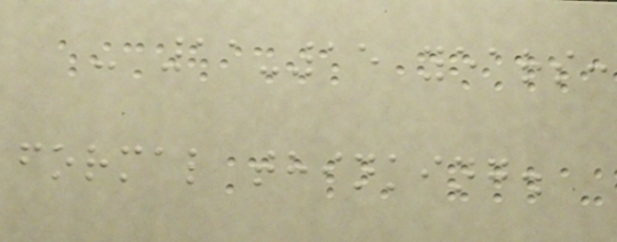- 11-15 years:
formal thinking.
